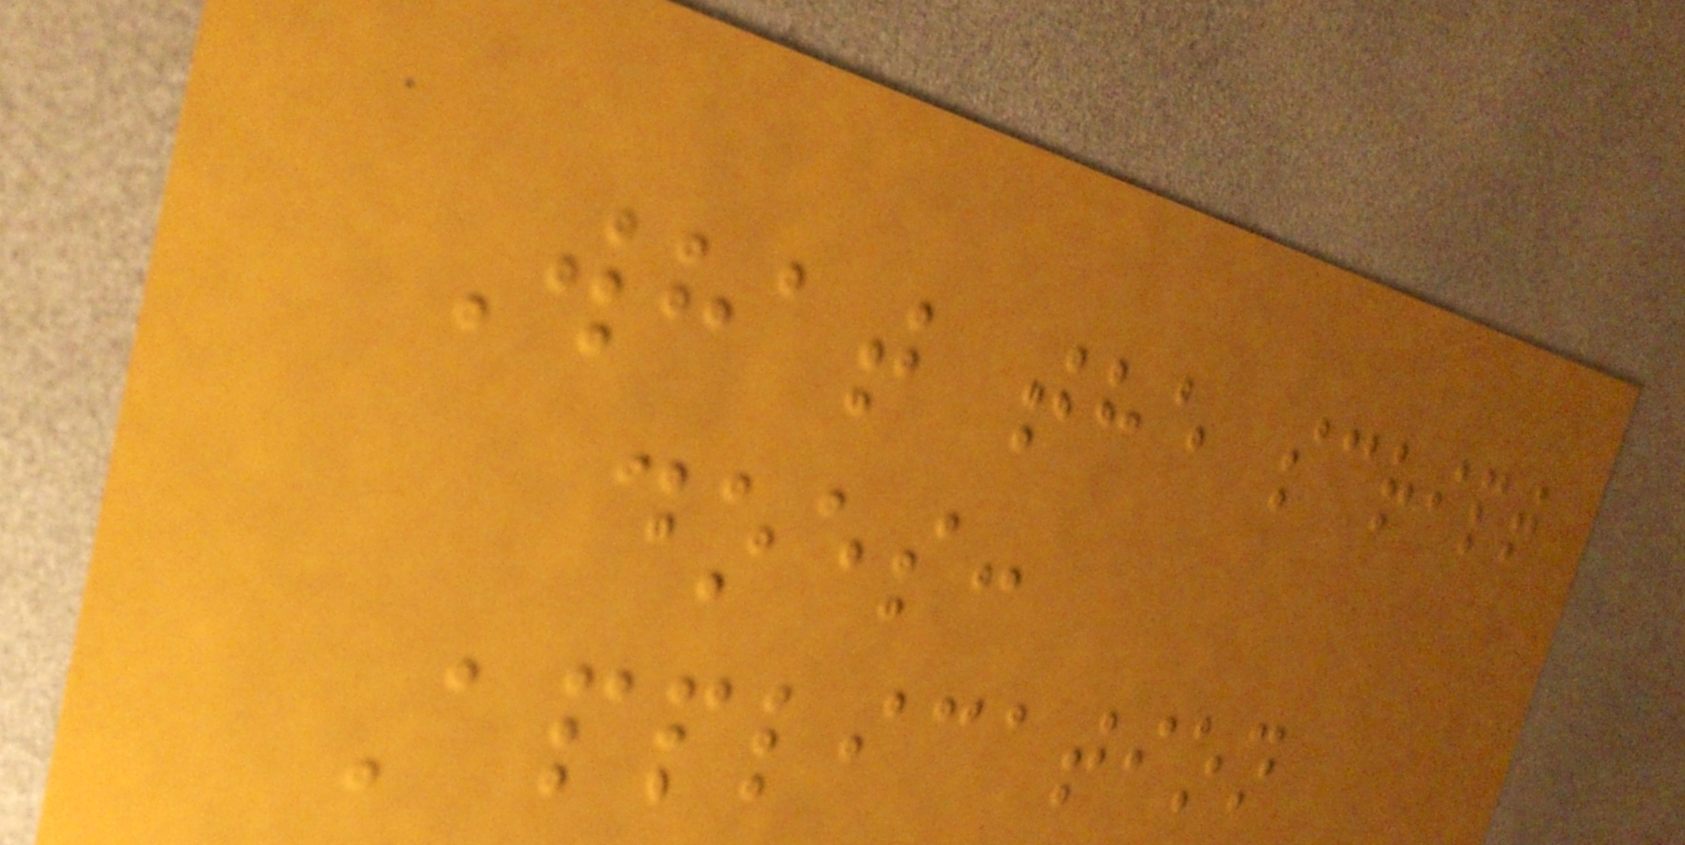What the script
does:
Application
